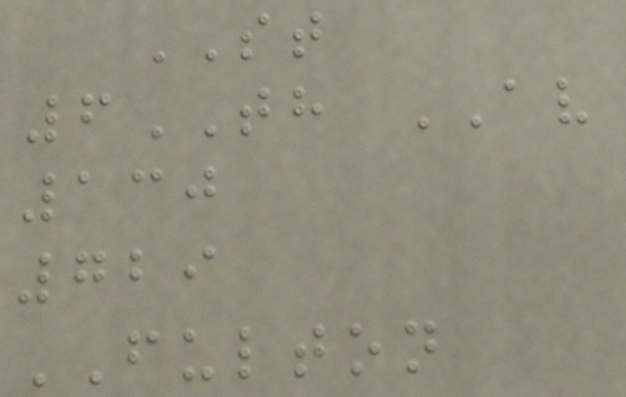ST
6TH AV
130
729
FULTON
